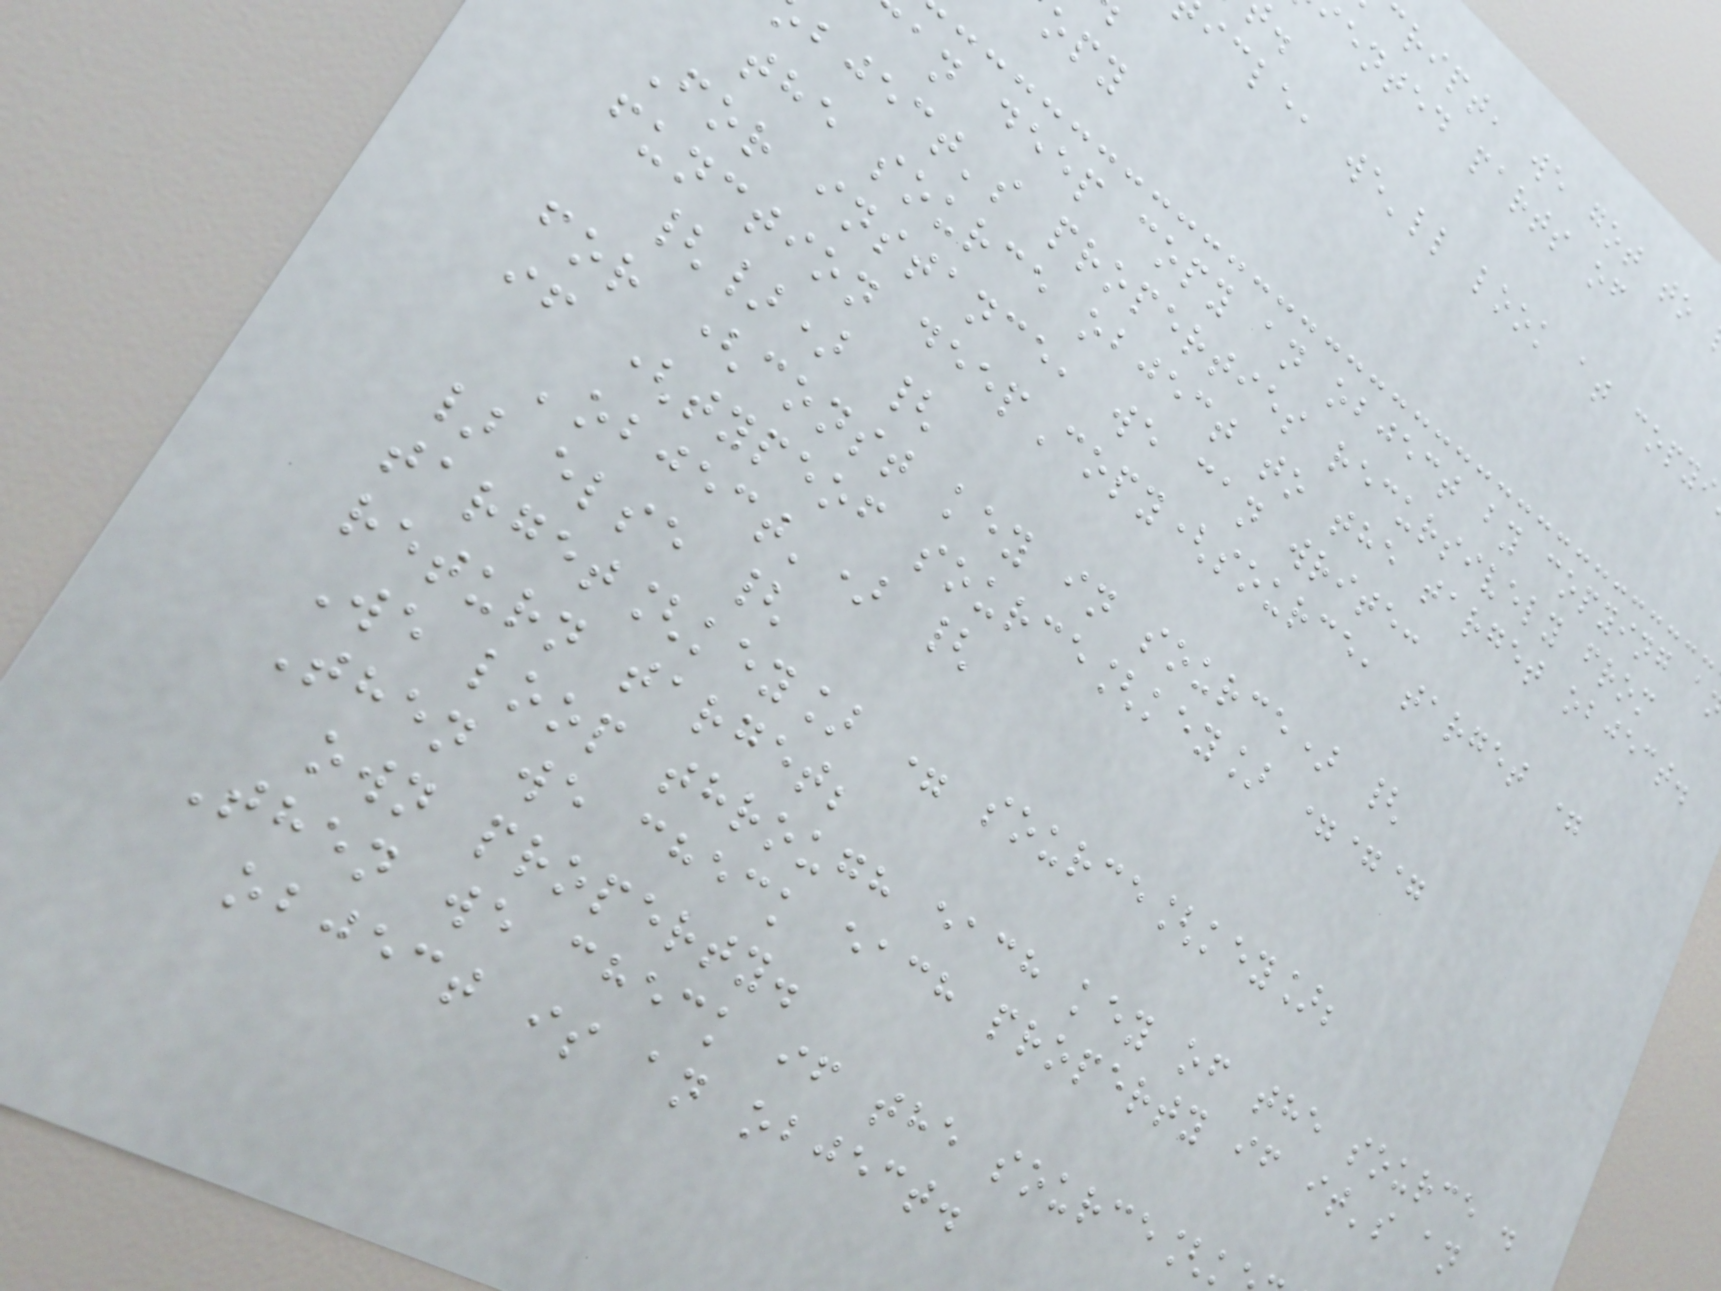cript, we got to
ented parts of
icle, we'll look at copyi
an deep copy an object by copying a
bject's properties recursively from
the source object to the target object.
For instance, we can write:
function deepCopy(source, target =
{}) {
for (const key in source) {
if (typeof source[key] ===
'object') {
} else {
target[key] = source[key];
return target;
We loop through each key of the source .
Then we check each property if it's an
own property.
Then we check if the source[k
object is an object.
